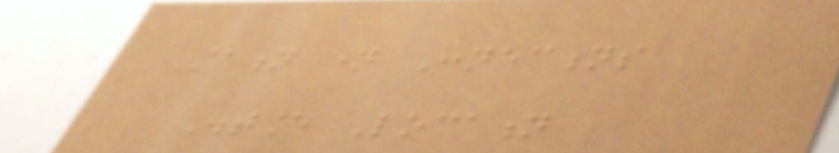Station name Connections
Distance Location
